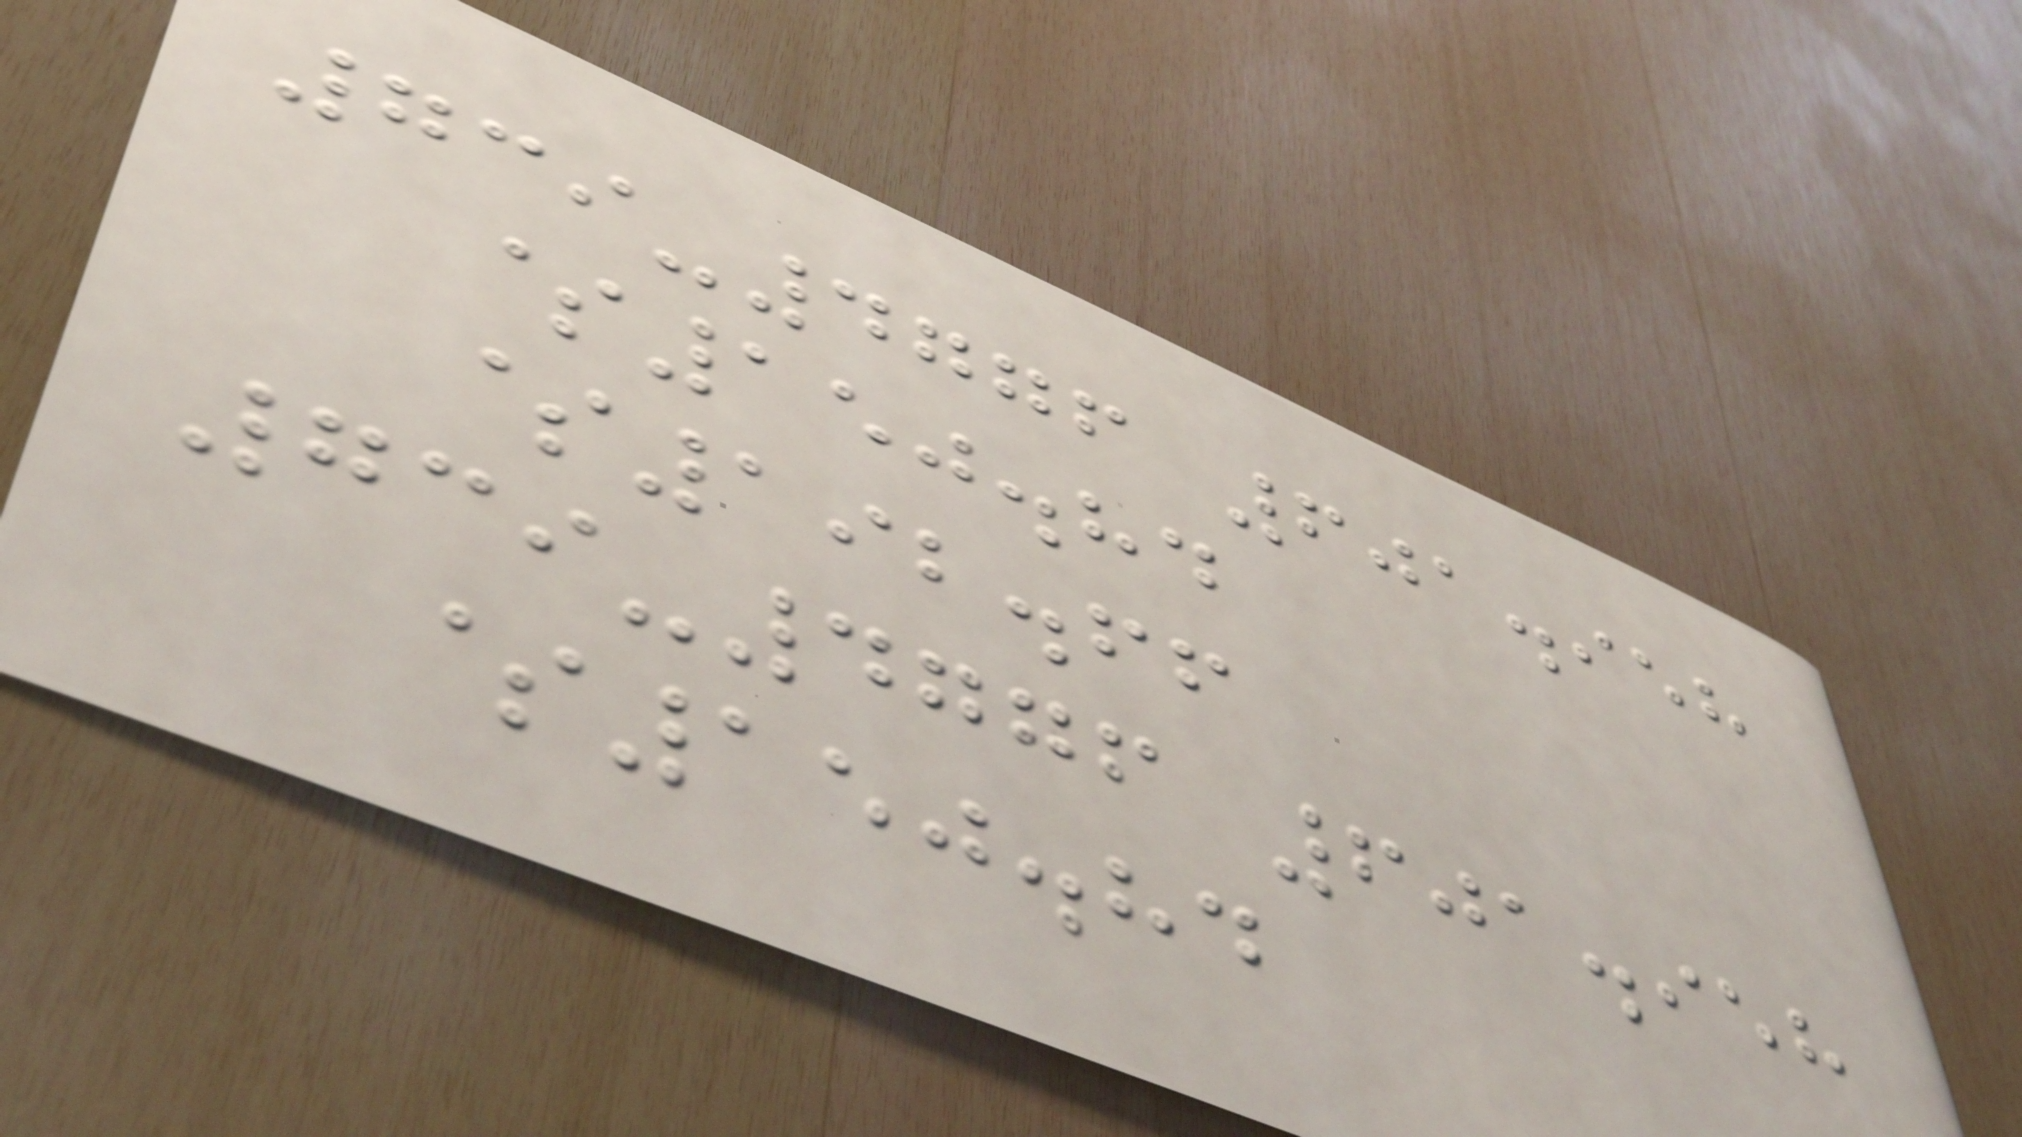739-4776 601.958
$150.84
$192.66
739-4776 601.958
$150.84
